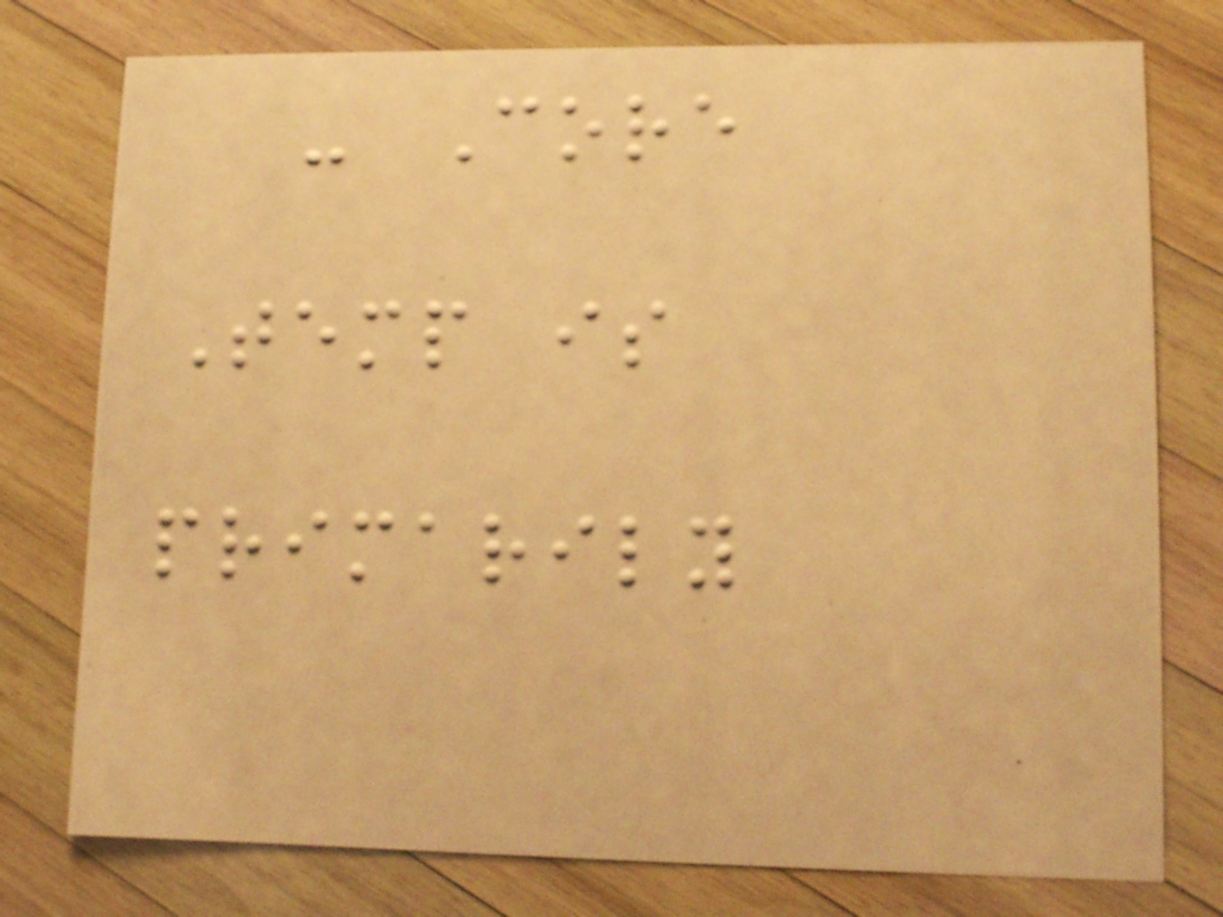- Core
Temp is
primarily
